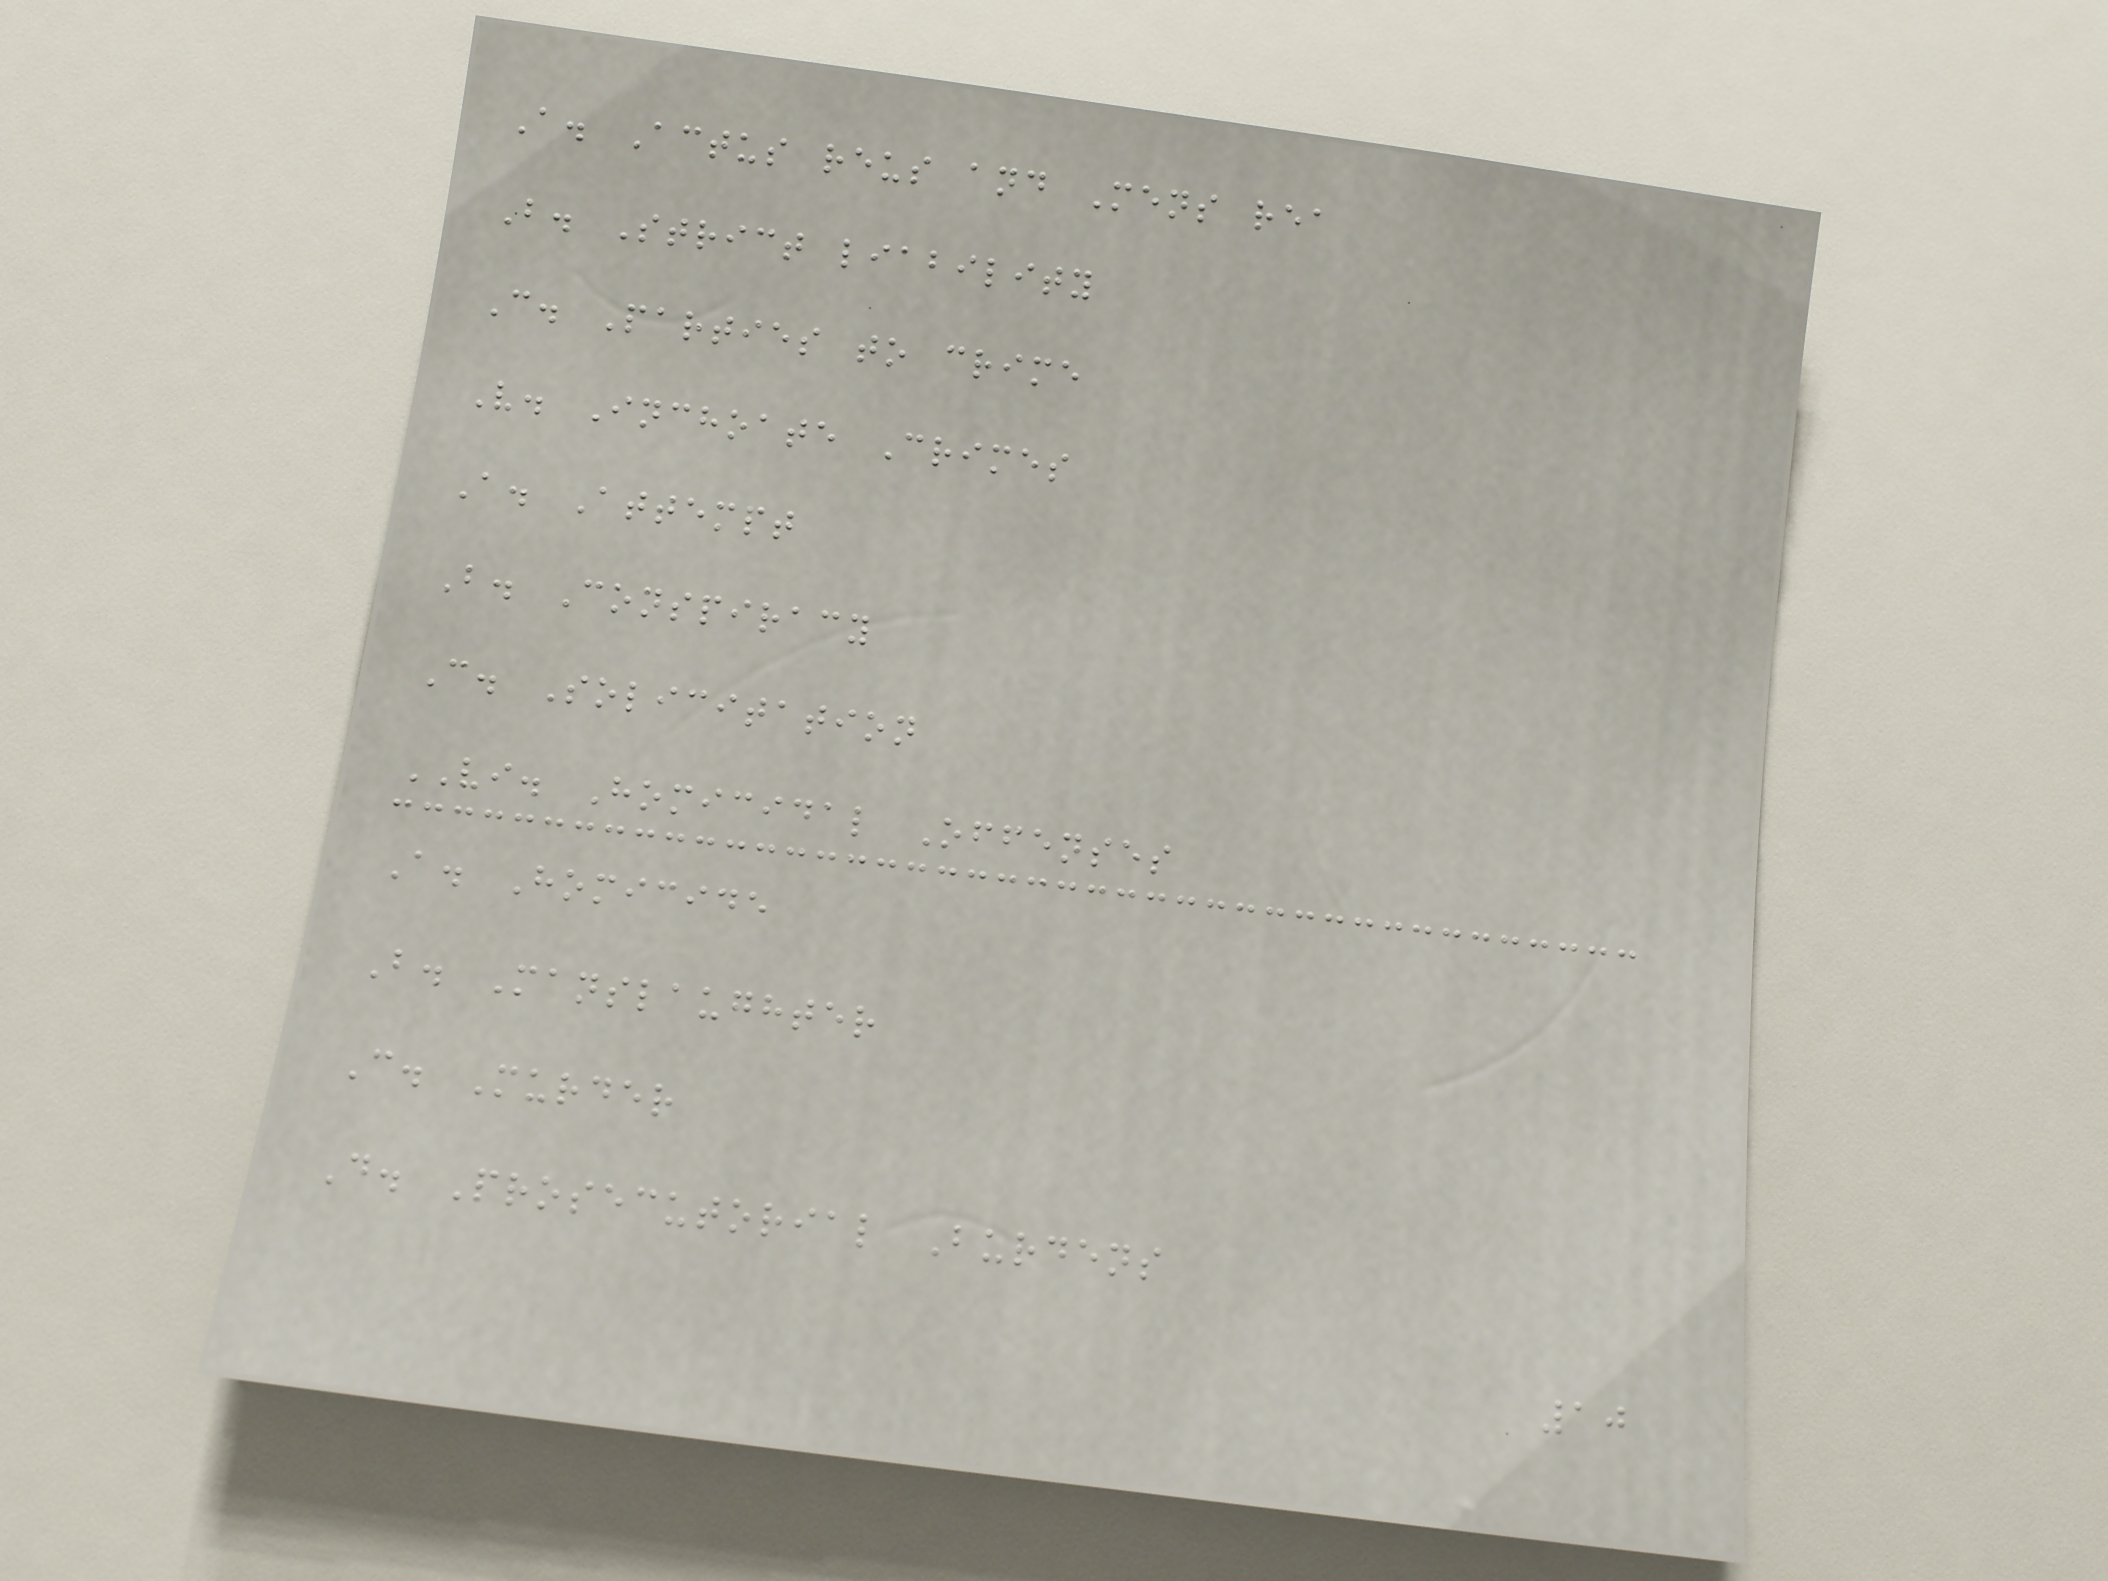A. Actus reus and Mens rea
B. Strict liability
C. Parties to crime
V. Inchoate Crimes
A. Attempt
B. Conspiracy
C. Solicitation
VI. Homicidal Offenses
A. Homicide
B. Manslaughter
C. Murder
D. Prosecutorial Burdens
10
